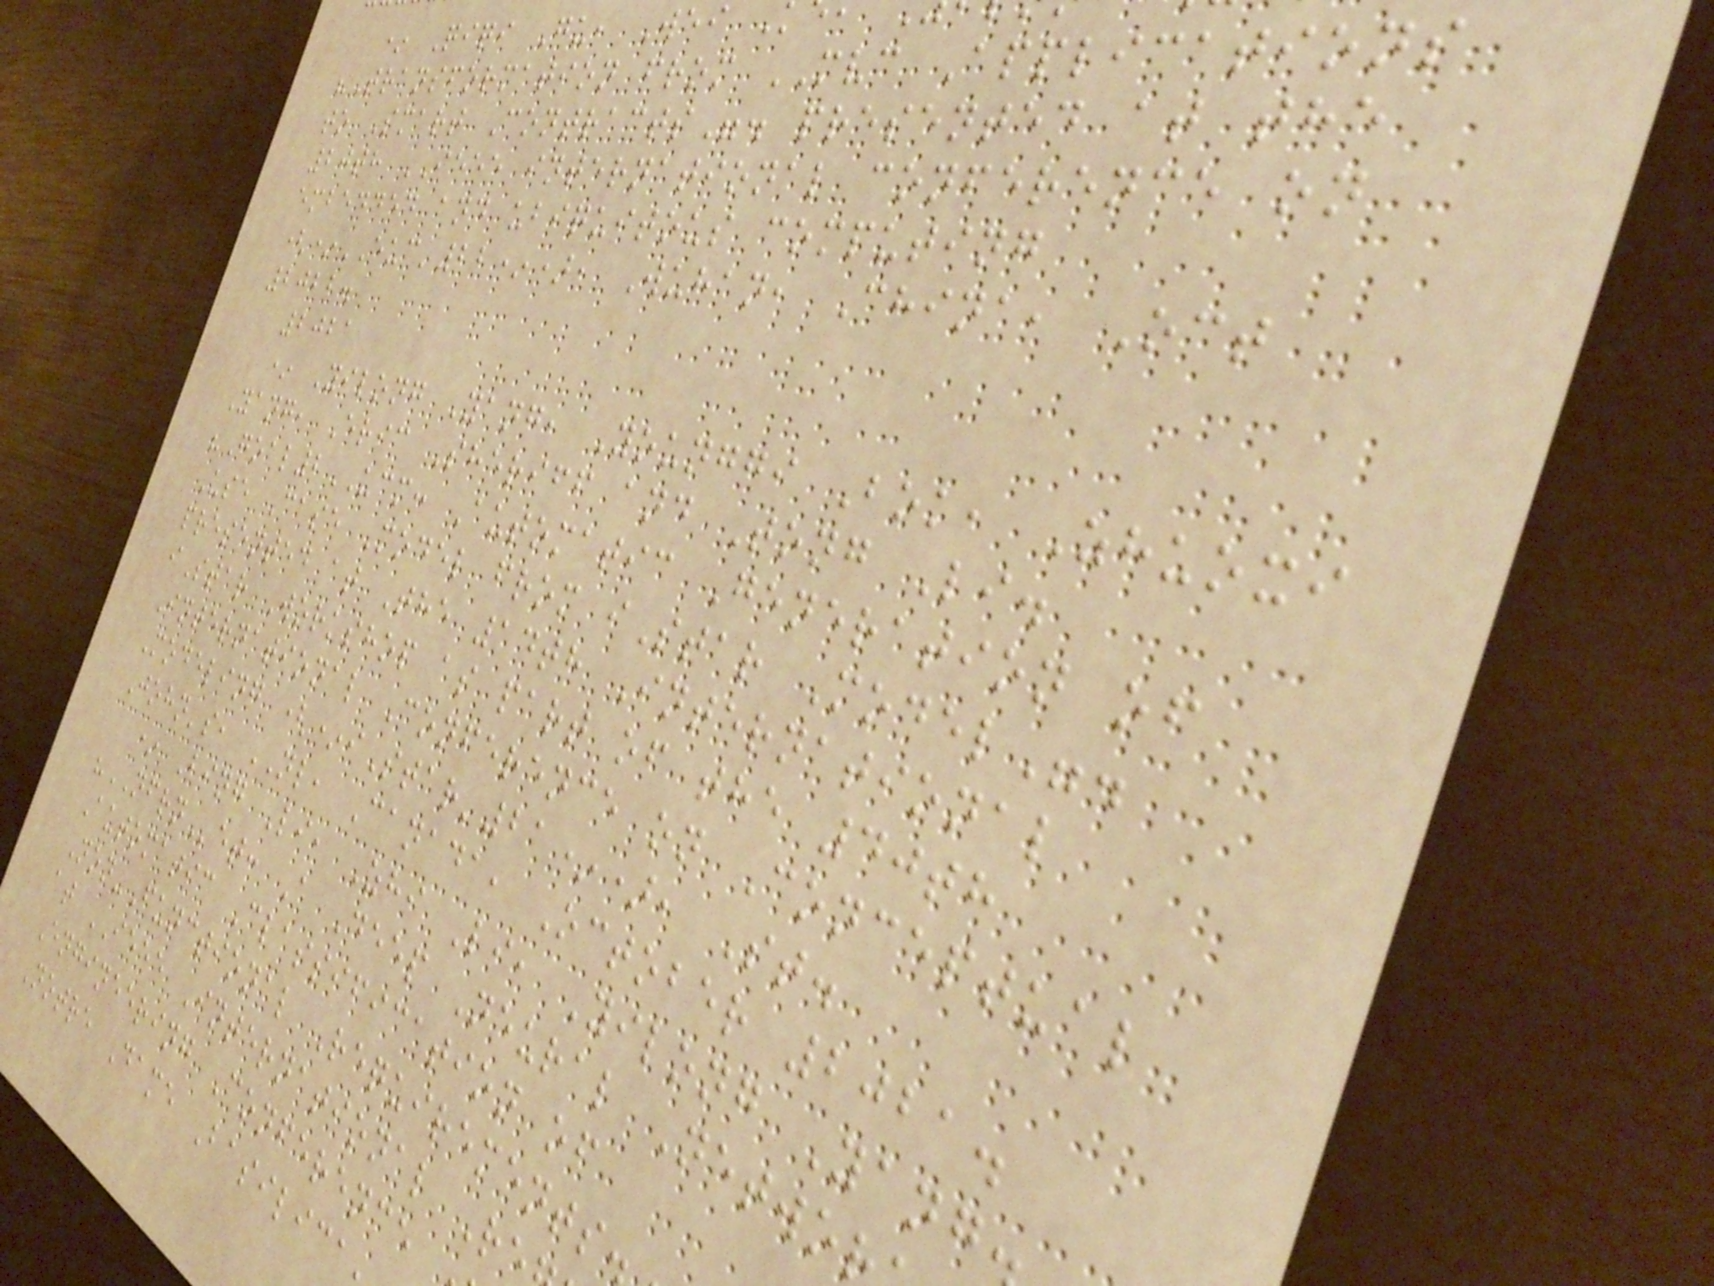* Qiqi Gu, Wei
"Transformation from MVC Applications
to Smart Contracts". presented at the
20th IEEE international conference on
embedded and ubiquitous computing
(*EUC'22*), Wuhan, China, Oct
2022.
2021
* Yilong Yang, Younggi Bok, Zhuoxi
Yang, Eric Sheriff and Tong Li.
"Goal2UCM: Automatic Generation of
Use Case Model from iStar Model".
presented at The 14th International
iStar Workshop as part of the 40th
International Conference on Conceptual
Modeling (*iStar'21*), St.
John's, NL, Canada, October 2021.
* Bing Li, Zhi Li, Yilong Yang
"NFRNet: A Deep Neural Netwo
Automatic Classification of
Non-Functional Requirements.
at IEEE International Re
Engineering Conference
Notre Dame Basilica
